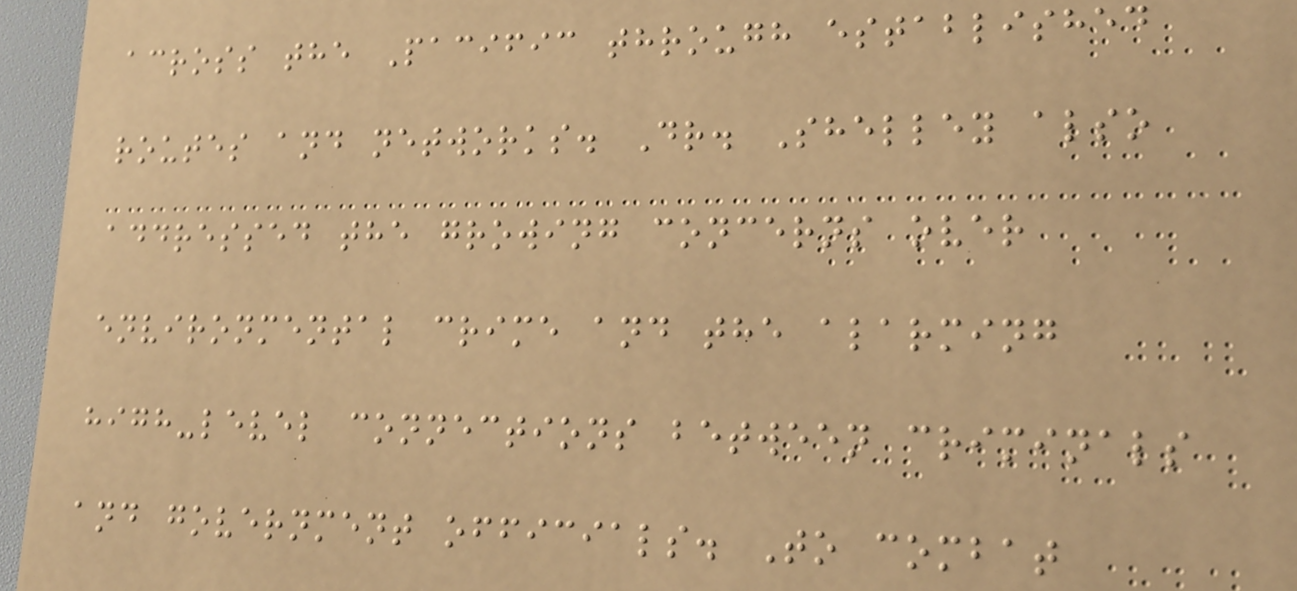across the Pacific through established
routes and networks. Dr. Shelley also
addressed the growing concerns over
environmental crime and the alarming
high-level connections between criminals
and government officials. To combat
